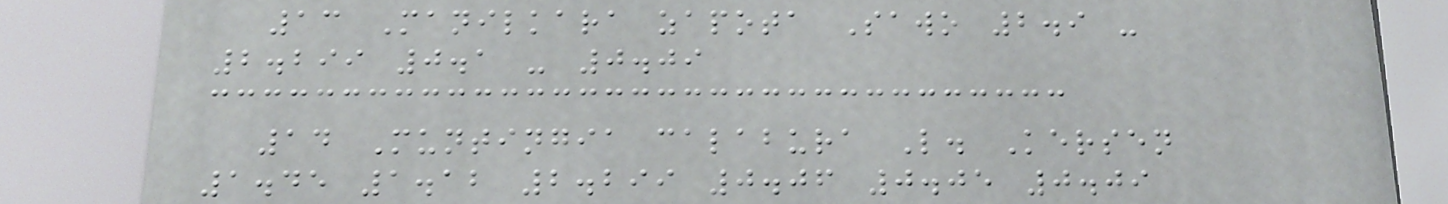13 Manilkara zapota Sawo 2.9 -
2.299 0.1 - 0.09
14 Muntingia calabura L. Kersen
1.45 1.12 2.299 0.06 0.05 0.09
